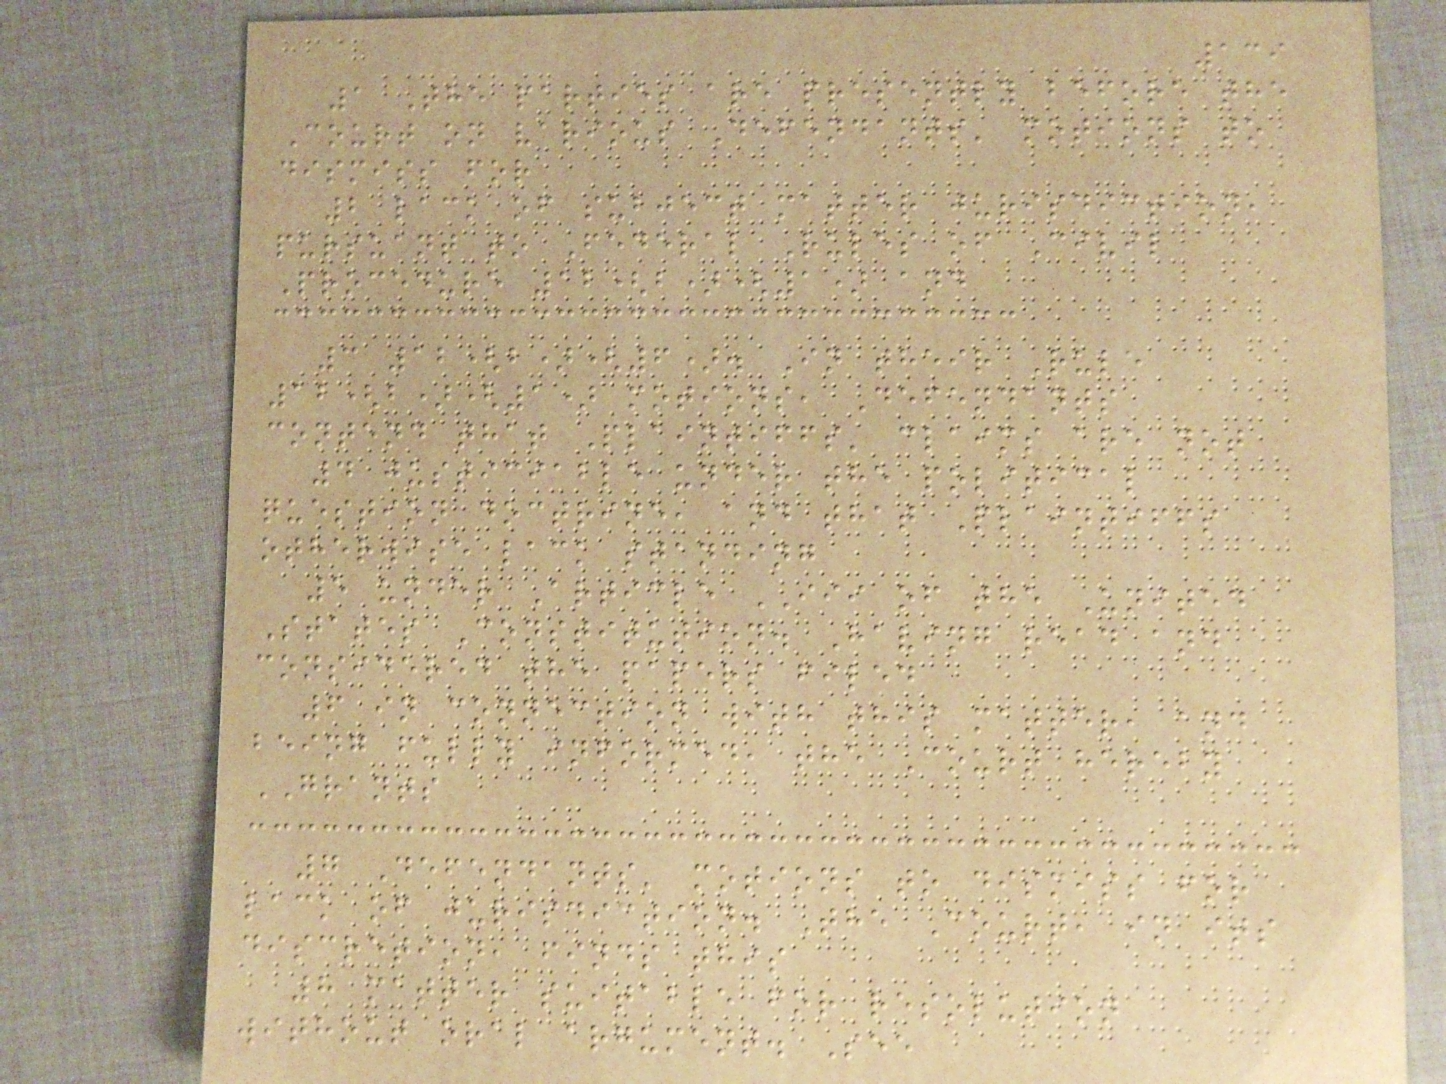139
1 The parties are presently before the
Court on various Defendants' motions to
dismiss for
2 lack of subject matter jurisdiction,
pursuant to Federal Rules of Civil
Procedure 12(b)(1) and
3 12(b)(6). In their Rule
12(b)(1) motions, Defendants
contend that Plaintiffs' claims are not
4 justiciable under the political
question doctrine, and that Plaintiffs
otherwise lack standing
5 under Article III of the United
States Constitution. Having read and
considered the papers filed
6 in connection with this matter, and
being fully informed, the Court hereby
GRANTS
7 Defendants' motions to dismiss for
lack of jurisdiction. The Court, in its
discretion, finds this
8 matter suitable for resolution
without oral argument. See
